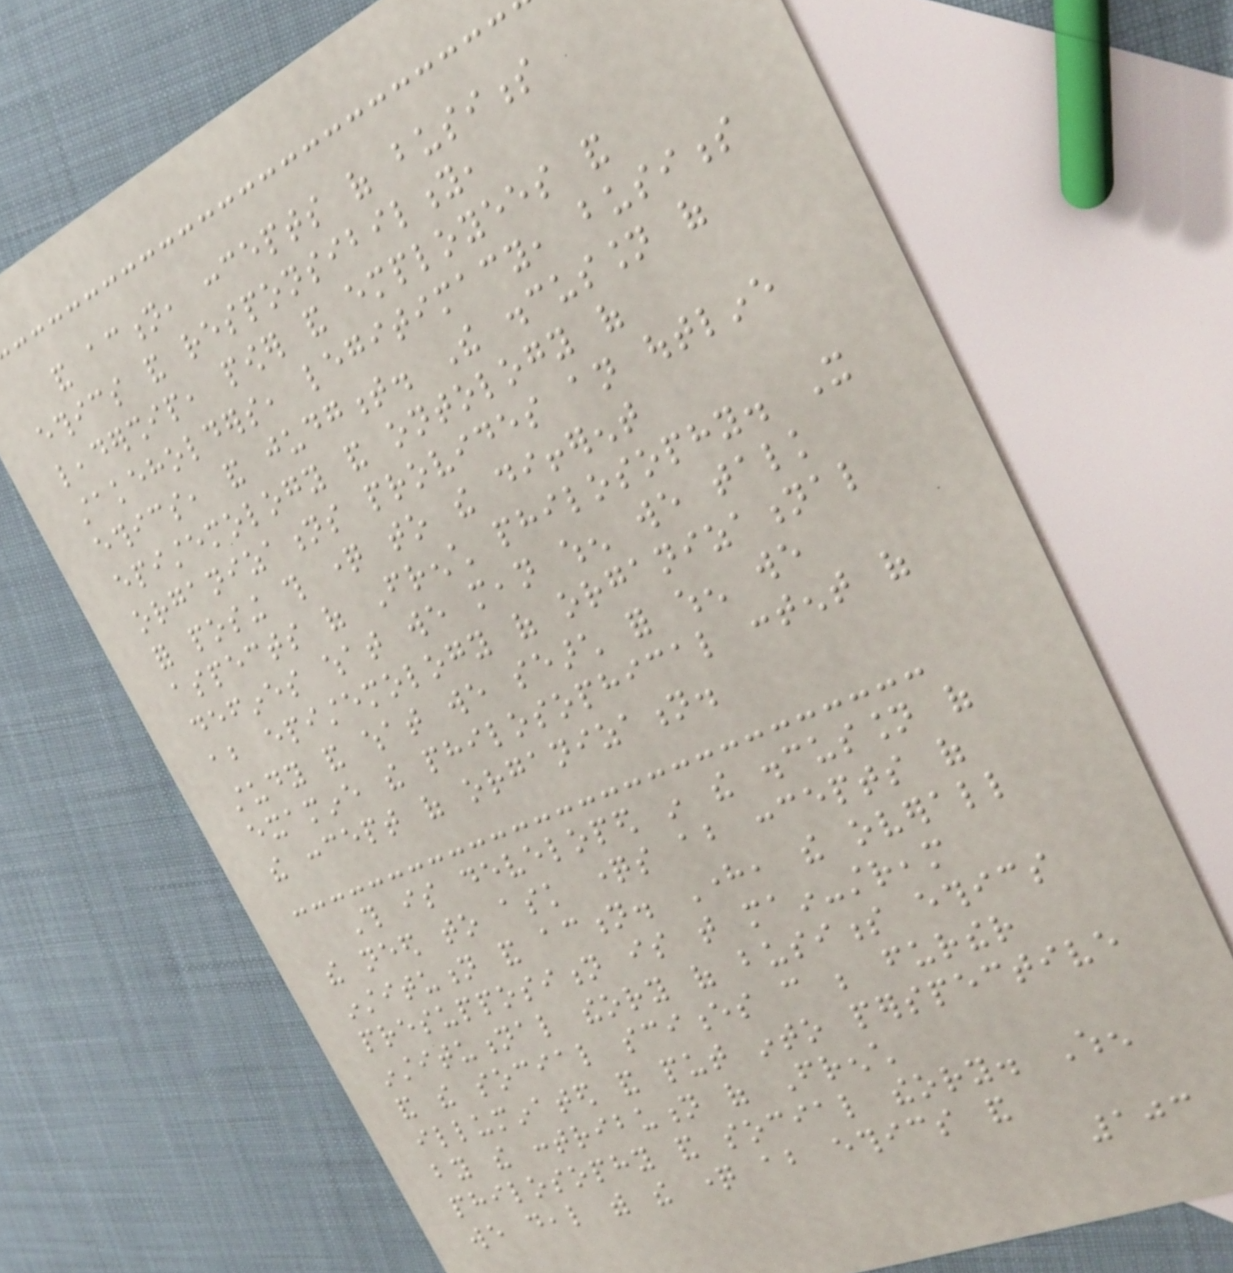and action, concepts of business
ethics and responsibility,
leadership, power and employees and
stakeholders, legitimacy, business
ethics, and judgment. The discussion of
epistemology and ontology of
organizations provides an outline
for posing this question to the different
aspects of French philosophy. It
defines what we mean when we talk
about epistemology of organizational
study and what we search for when we
examine the philosophical content of
the concept of organization.
This is developed in the discussion of
the need to ask questions about concepts of
institution and action. Here, the overall
presupposition is that main-stream
institutional theory of business ethics
and the social sciences can be further
illuminated and put into perspective
by the contribution of French
philosophy and social theory. When
we deal with the question about ethics and
103
